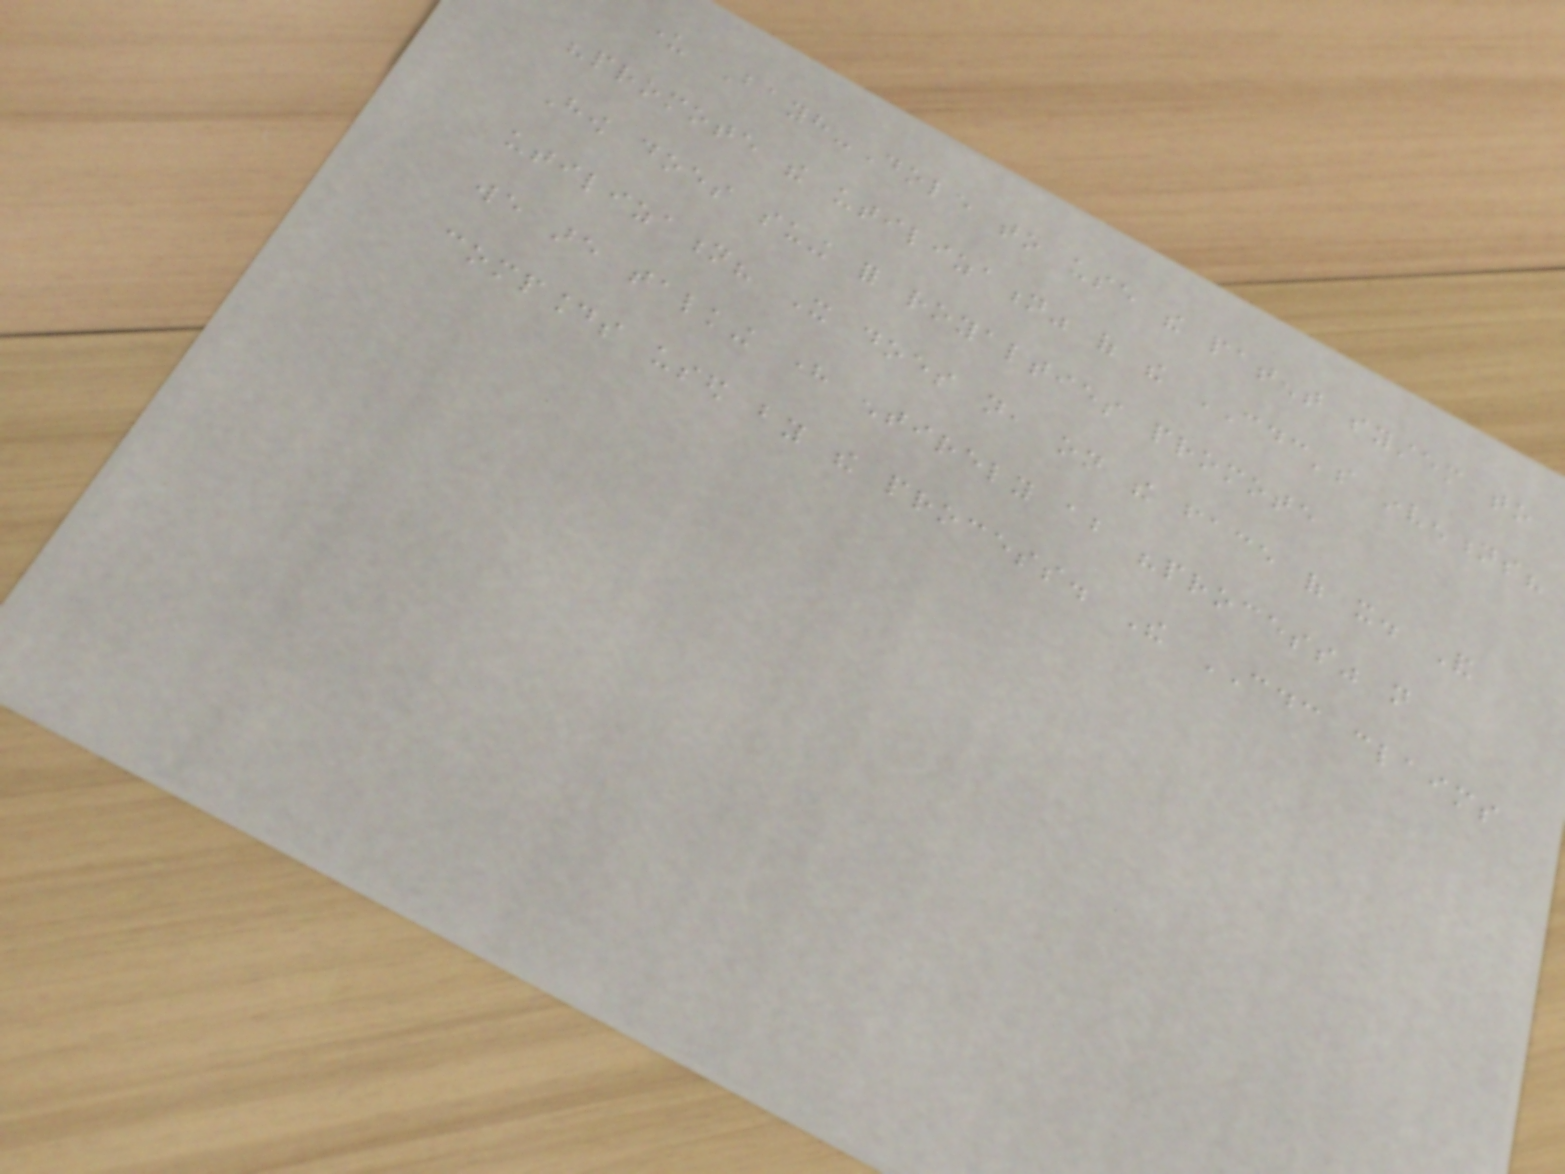under Bayh-Dole to use the patent system to
"promote the utilization" of the CDC's inventions?
How does suing for royalties promote
utilization? It does not, on the face of it. And
we are talking here entirely about "process" not
compounds used by the process. The CDC claims
